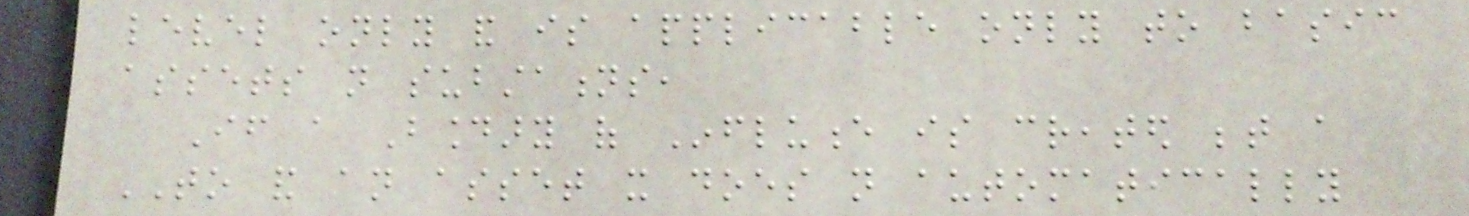level only and is applicable only to basic
assets not substations,
If a Boundary of Influence is created between a
TO and an asset it does not automatically
